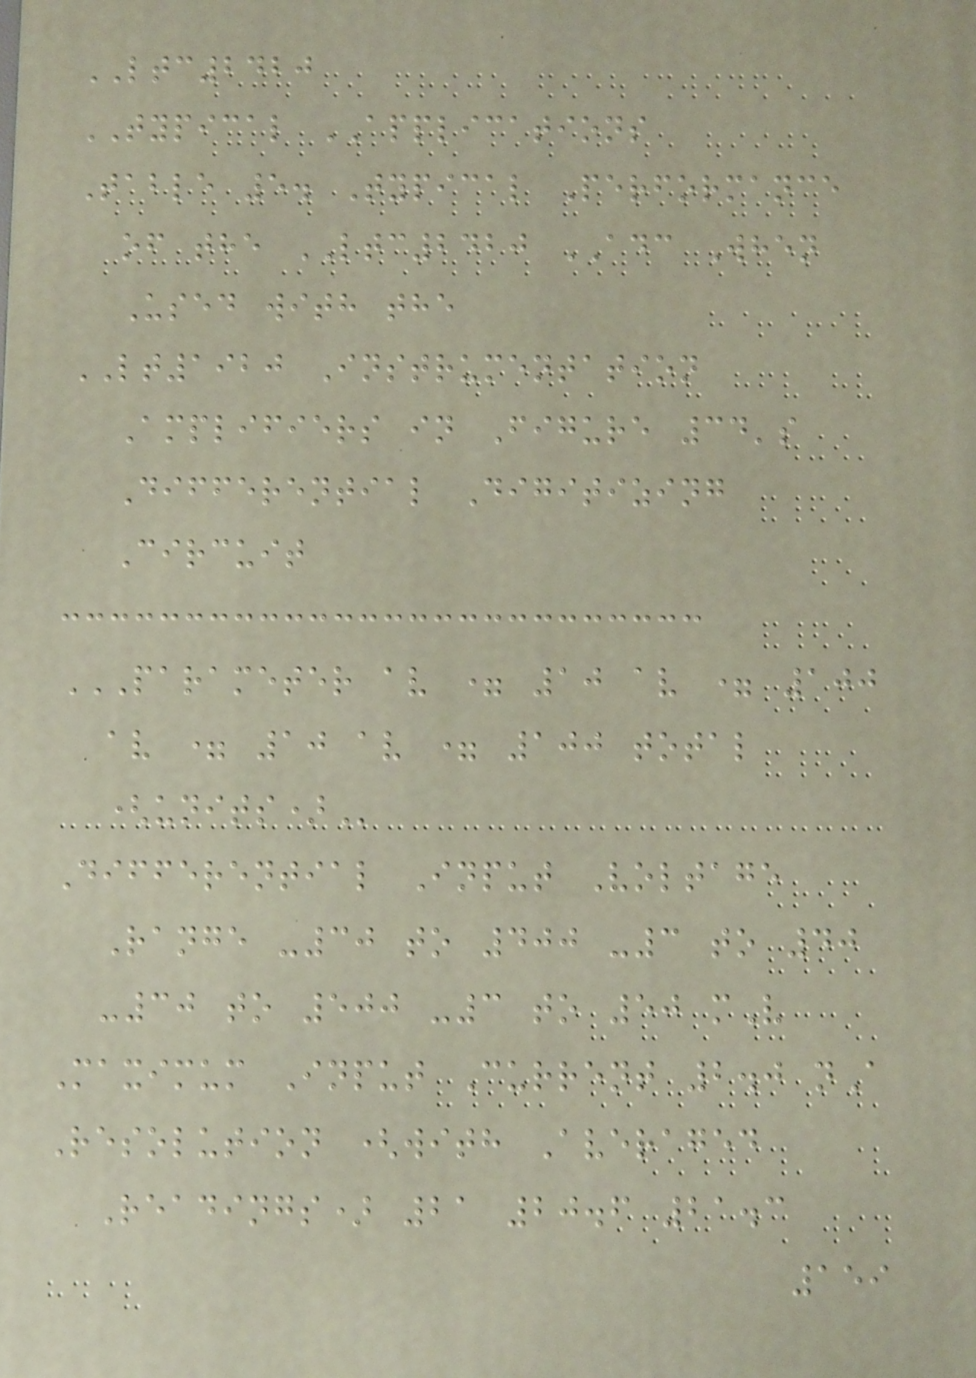LTC2420
TYPICAL APPLICATIONS
Table 5. Typical Performance
of the LTC2420 ADC When
Used with the
LT1920 Instrumentation
Amplifiers in Figure 34's
Differential Digitizing
Circuit
PARAMETER AV = 10 AV = 100
AV = 10 AV = 100 TOTAL
(UNITS)
Differential Input Voltage
Range -30 to 400 -3 to 40
-30 to 500 -3 to 50 mV
Maximum Input Current 2.0 nA
Resolution (with Averaged
Readings) 21 20.6 21.3
159
